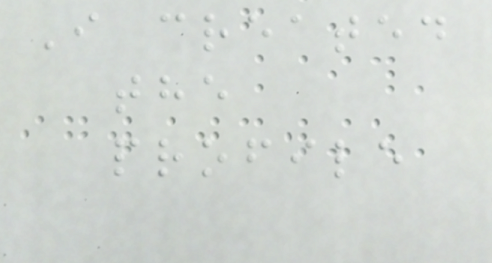I created
the
profile
